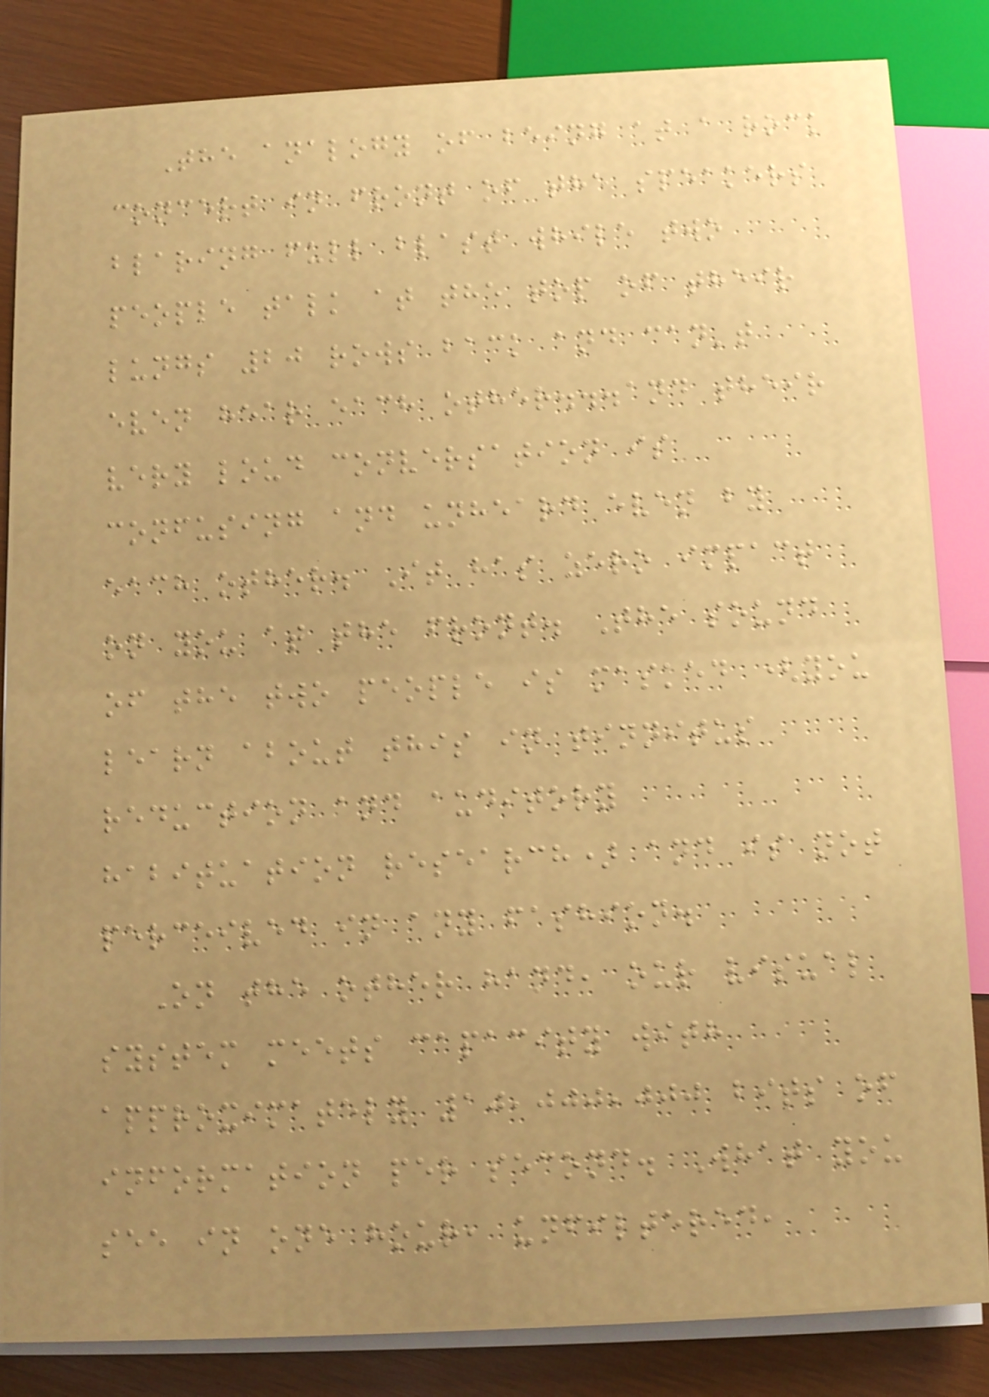The analogy of being at a rock
concert in front of the speakers
blaring full blast while two
people talk at the top of their
lungs 20 rows back and can't
even hear each other...and their
very loud conversation is
confusing and unheard even by
each other. It has zero impact
on you at the front. The sound
of the two people is masked (you
learn about this in tinnitus
reduction and auditory
habituation research) and is not
perceived in any fashion.
On the other hand, our visual
system meets capacity with
approximately 10,000,000 bits of
information per second. What you
see in one hour, unfiltered,
